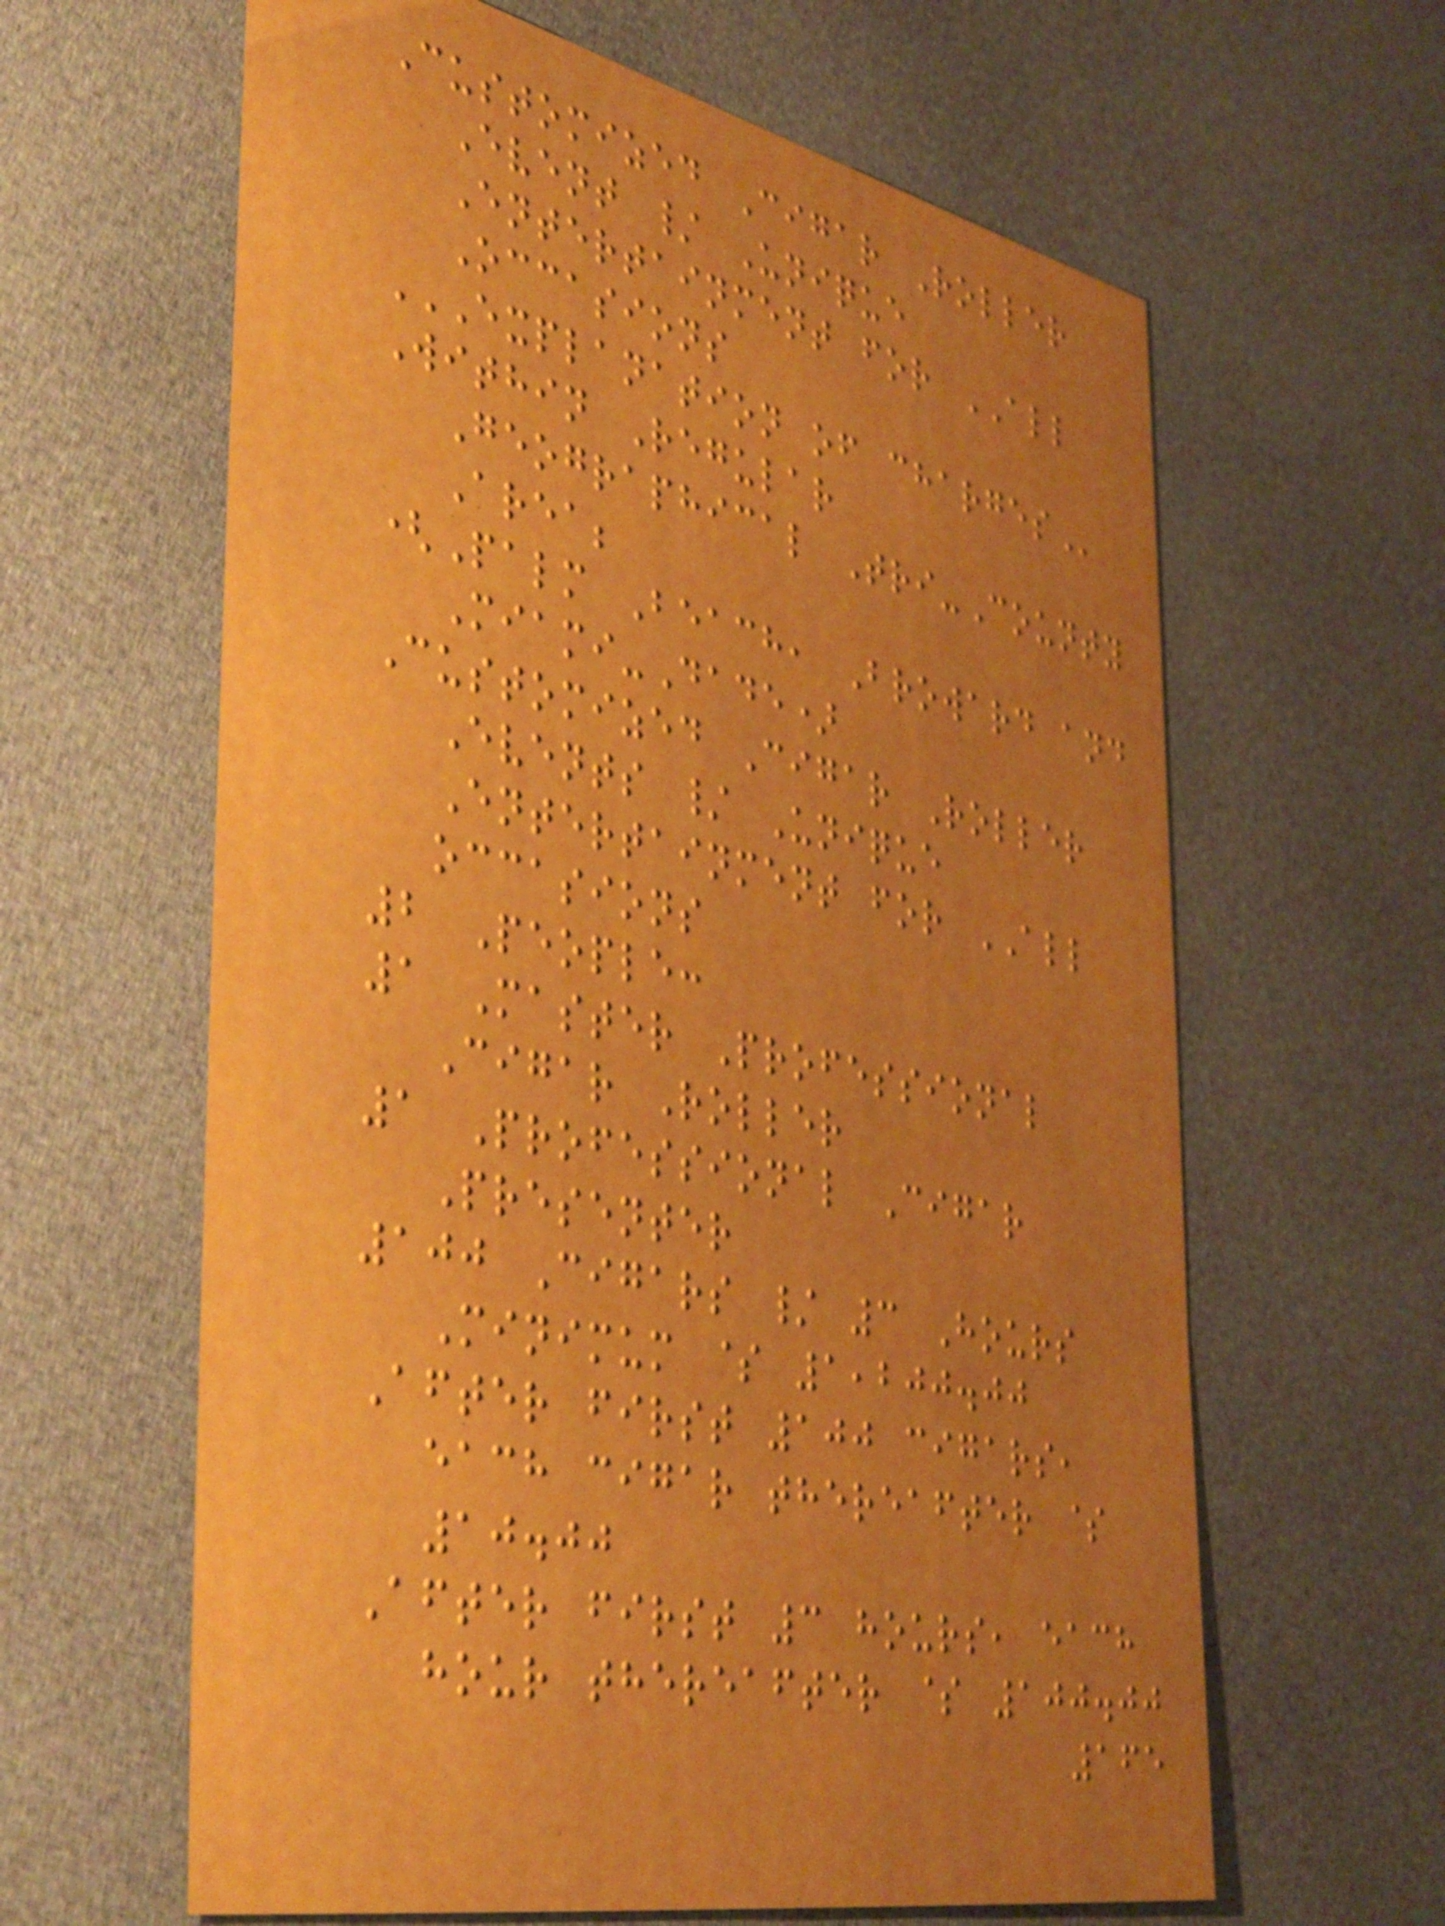Customized Cigar Roller
Event / Unique
Entertainment for ALL
Occasions
EXPLANATION OF CHARGES
Within Regular
Geographical Tri-County
Area;
(Palm Beach, Broward and
Miami-Dade)
Customized Cigar Roller
Events / Unique
Entertainment for ALL
occasions
2 People:
1 Master Professional
Cigar Roller
1 Professional Cigar
Presenter
100 Cigars / 3 Hours
Minimum $ 1,200.00
After first 100 cigars,
each cigar thereafter $
10.00
After first 3 hours, each
hour thereafter $ 100.00
165
